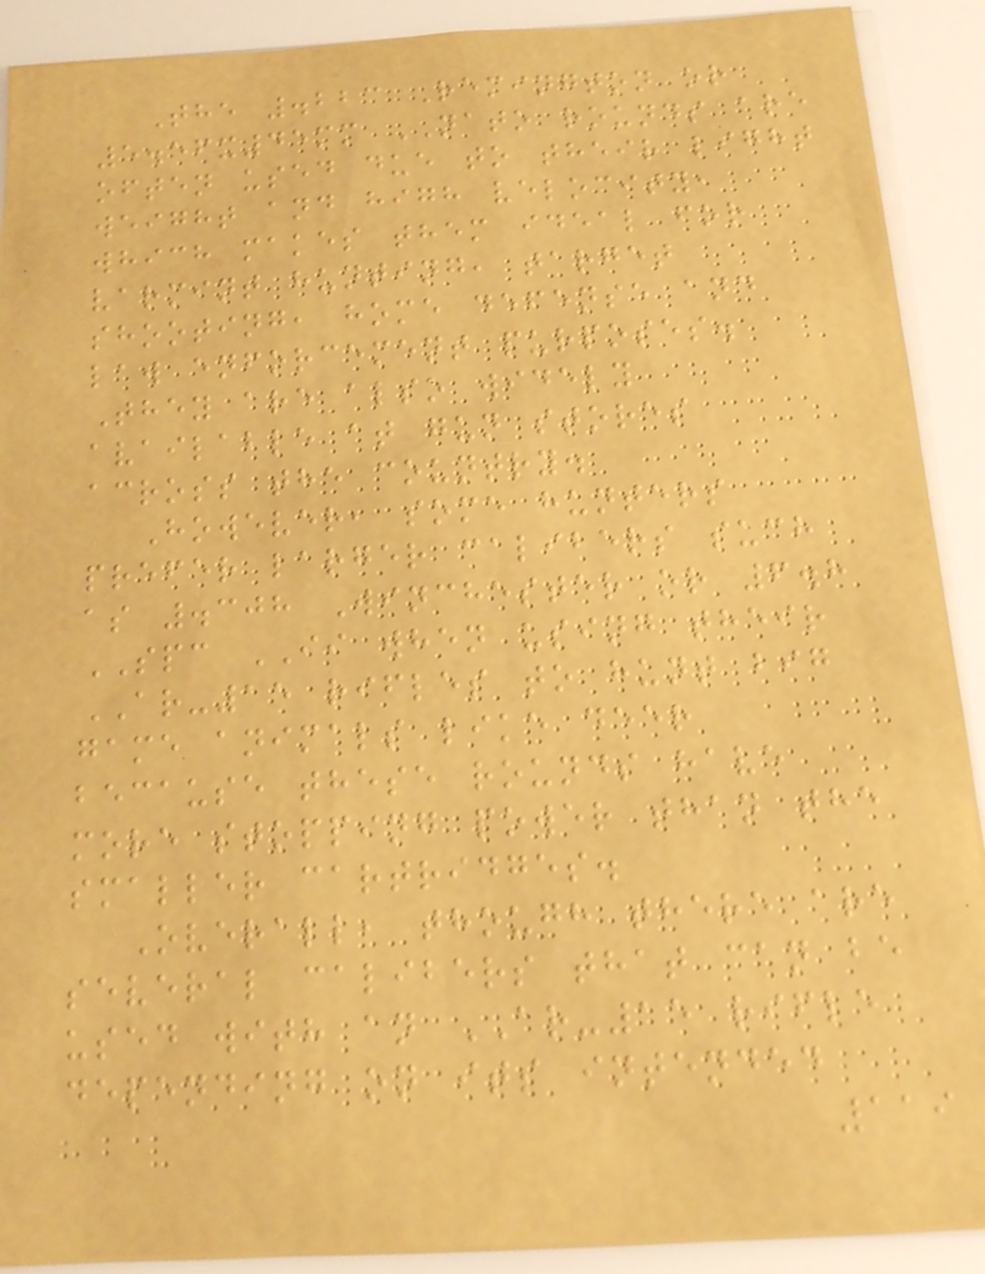The .223 Remington or
5.56x45mm NATO rounds are
often used due to their light
weight and high velocity,
which makes them ideal for
varmint hunting, target
shooting, home defense and
law enforcement purposes.
They are also widely
available at gun stores
across the country.
However, some hunters
prefer larger calibers such
as .308 Winchester or 6.8
SPC II when using their
AR-15 rifles to hunt big
game animals like deer
because these rounds have
more stopping power than the
smaller cartridges.
Overall, though there are
several calibers that can be
used with an AR-15 rifle
depending on its intended
119
